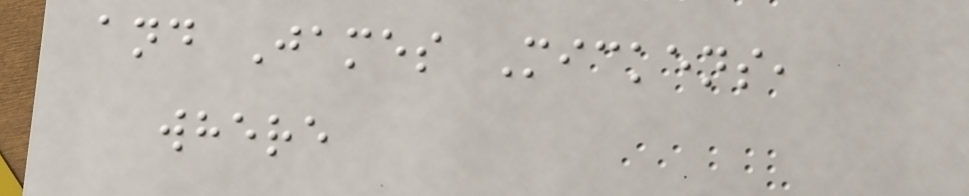and James Mickens,
where
